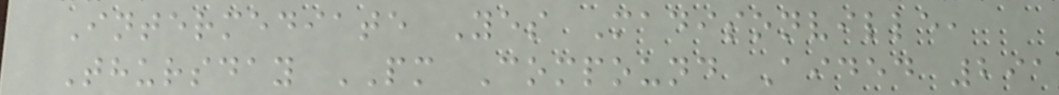Intermediate Yes Madisonville,
Thursday PM Compound Aided 291
